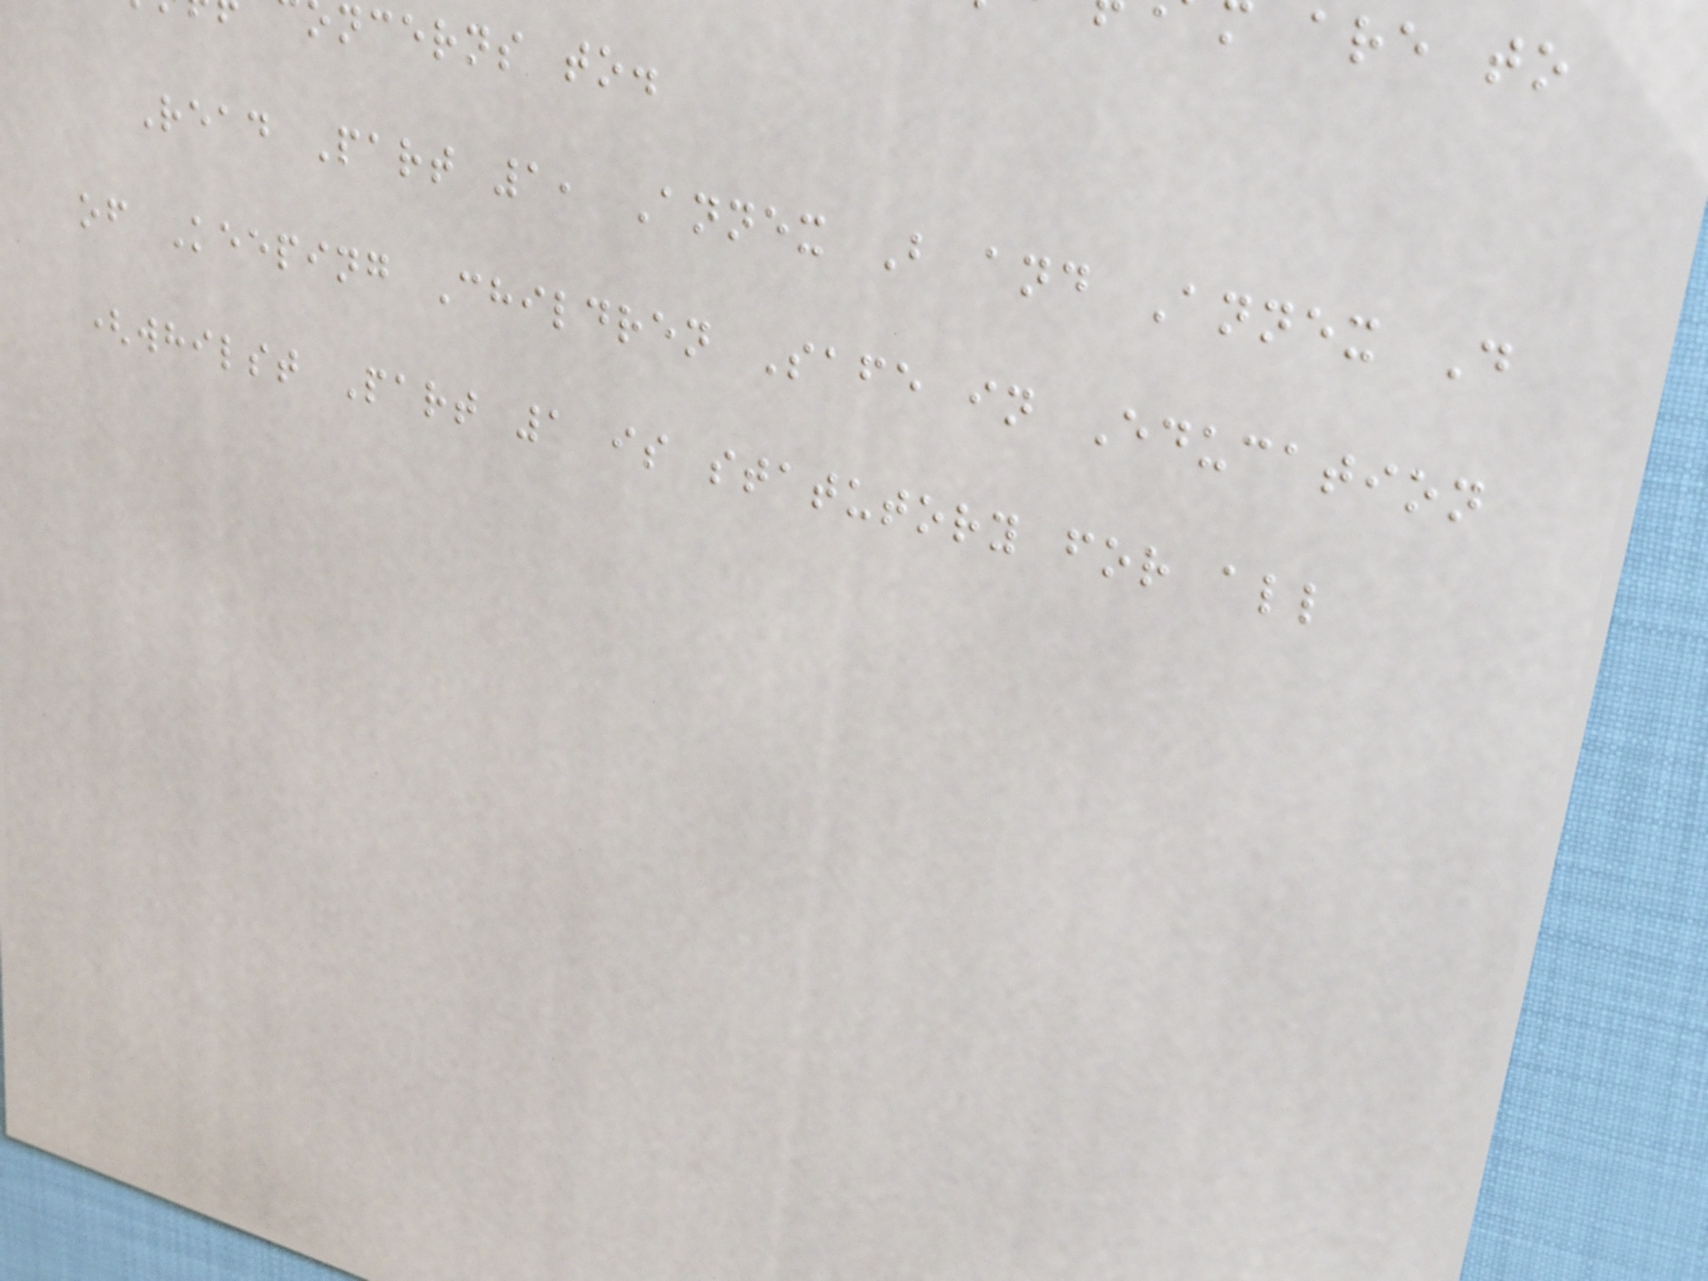ncerns to.
Read Part 1, Annex B and Annex D
of Keeping Children Safe in Education
(whilst Part 1 is statutory for all
